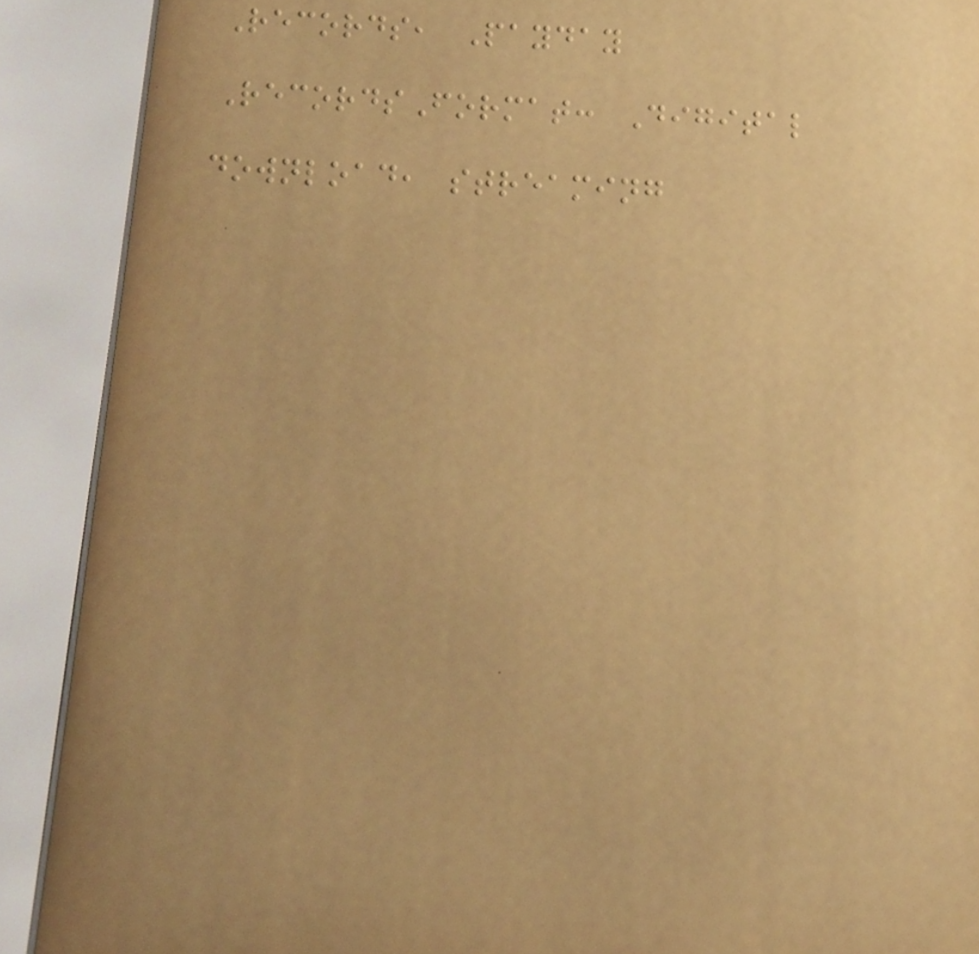Records, Payday
RecordsFormat: Digital
download, streaming
